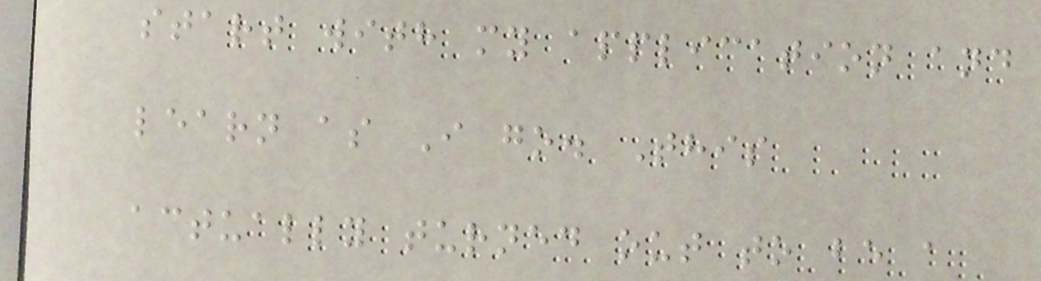start with my application and
learn as I go. This
actually turned out to be a
